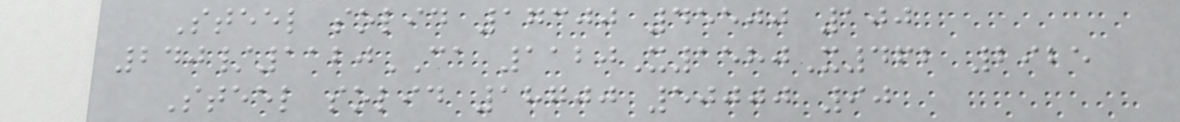Steel solid 17300 45500 100
240/1120CA 1120X1580X462 2925
Steel solid 18700 50000 90
